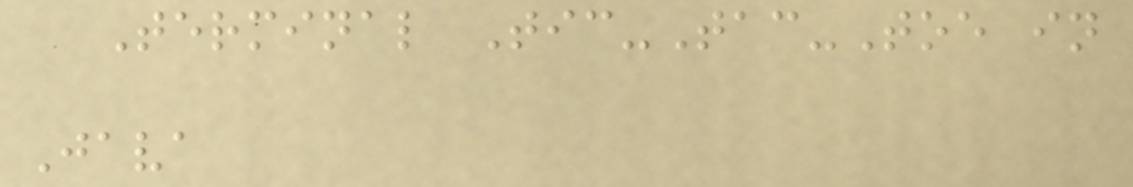Terminal Tic-Tac-Toe in
Java
